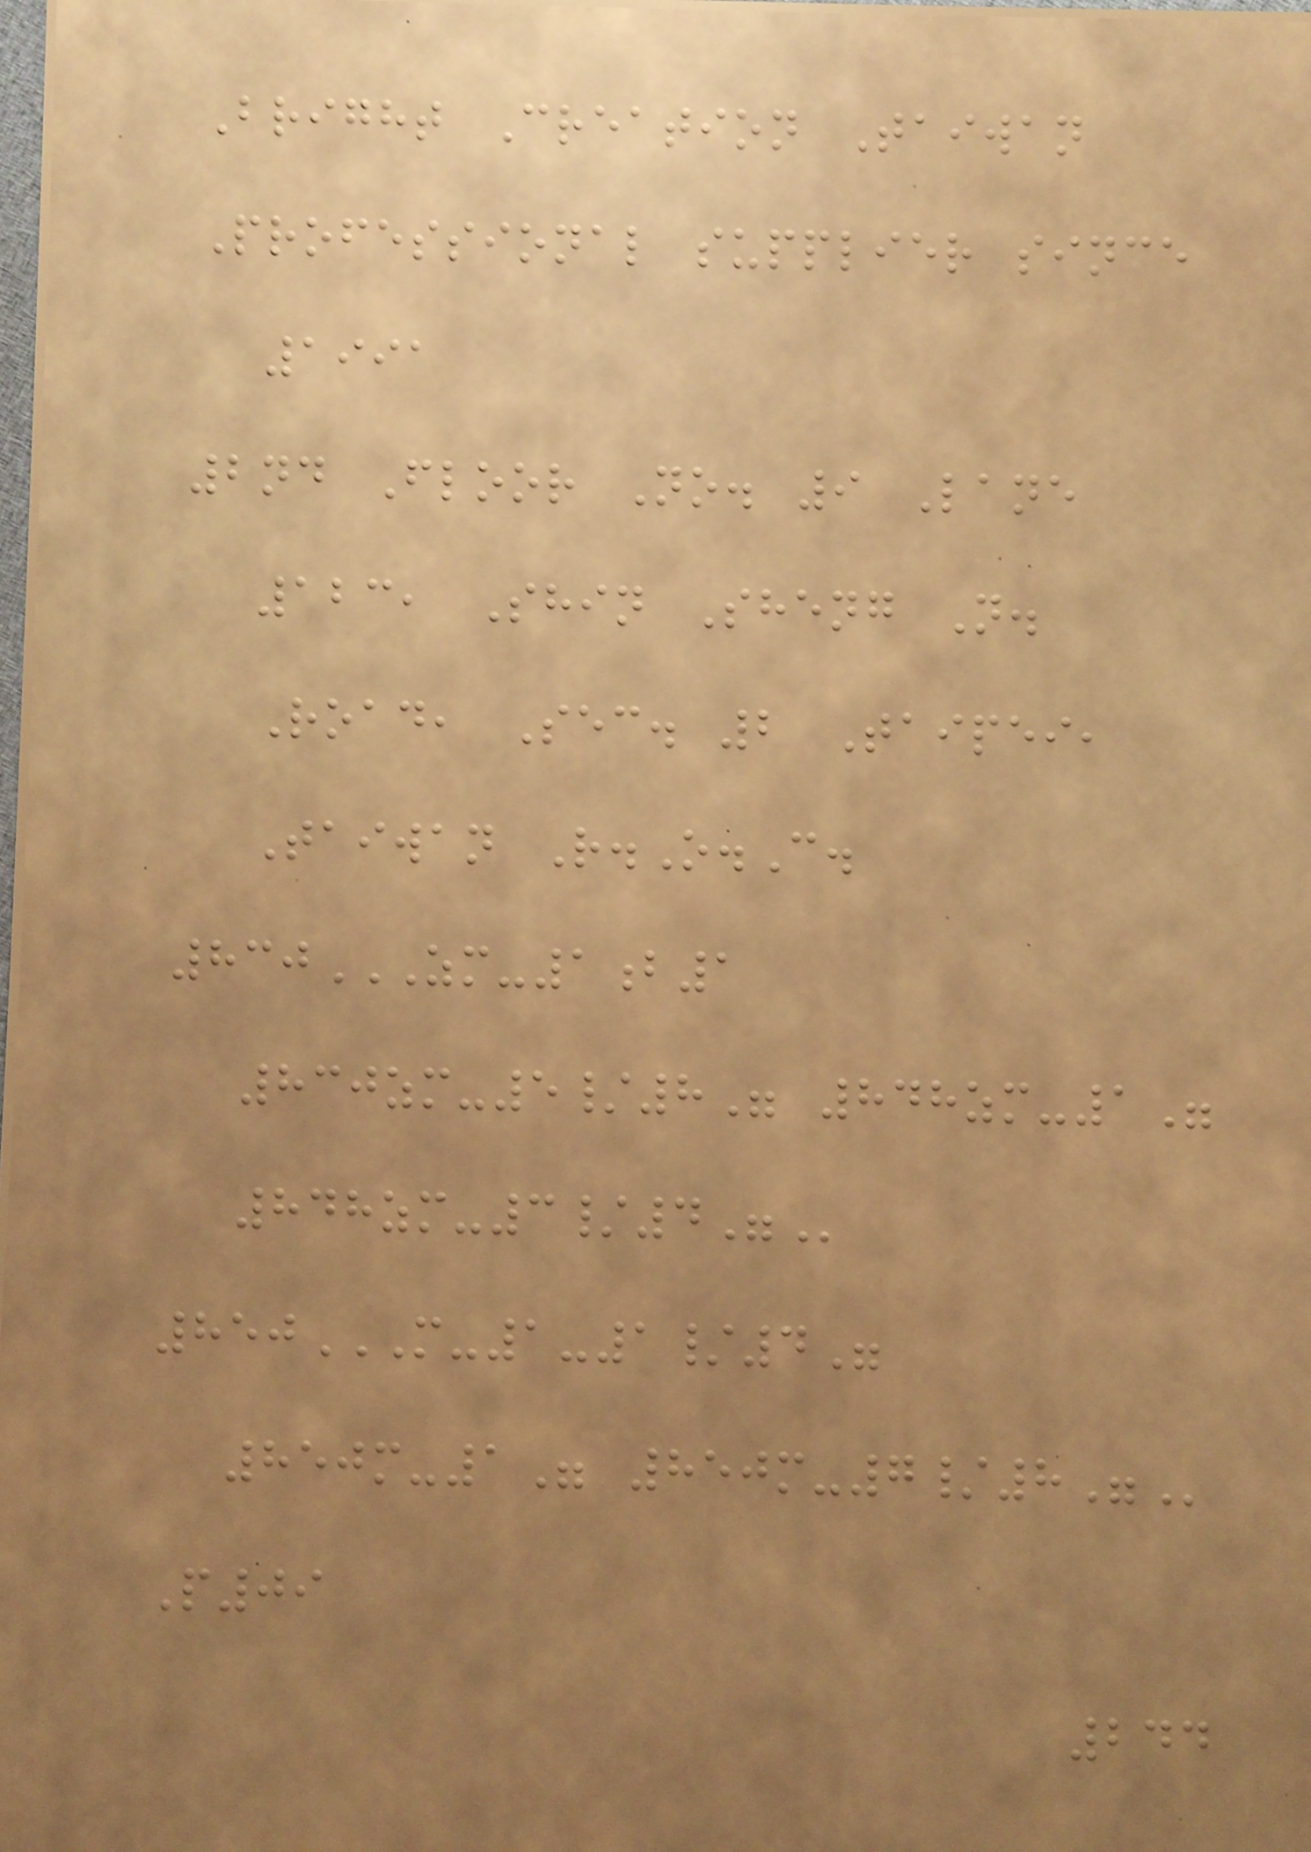Bright Creation Taiwan
Professional supplier since
1991
2nd Floor No. 9 Lane
123, Shin Sheng N.
Road, Sec. 2 Taipei,
Taiwan R.O.C.
830ZM-1B1
830ZM-5/8" 848ZM-1"
848ZM-3/4"
850M-1-1/4"
850M-1" 850M-7/8"
P09
244
